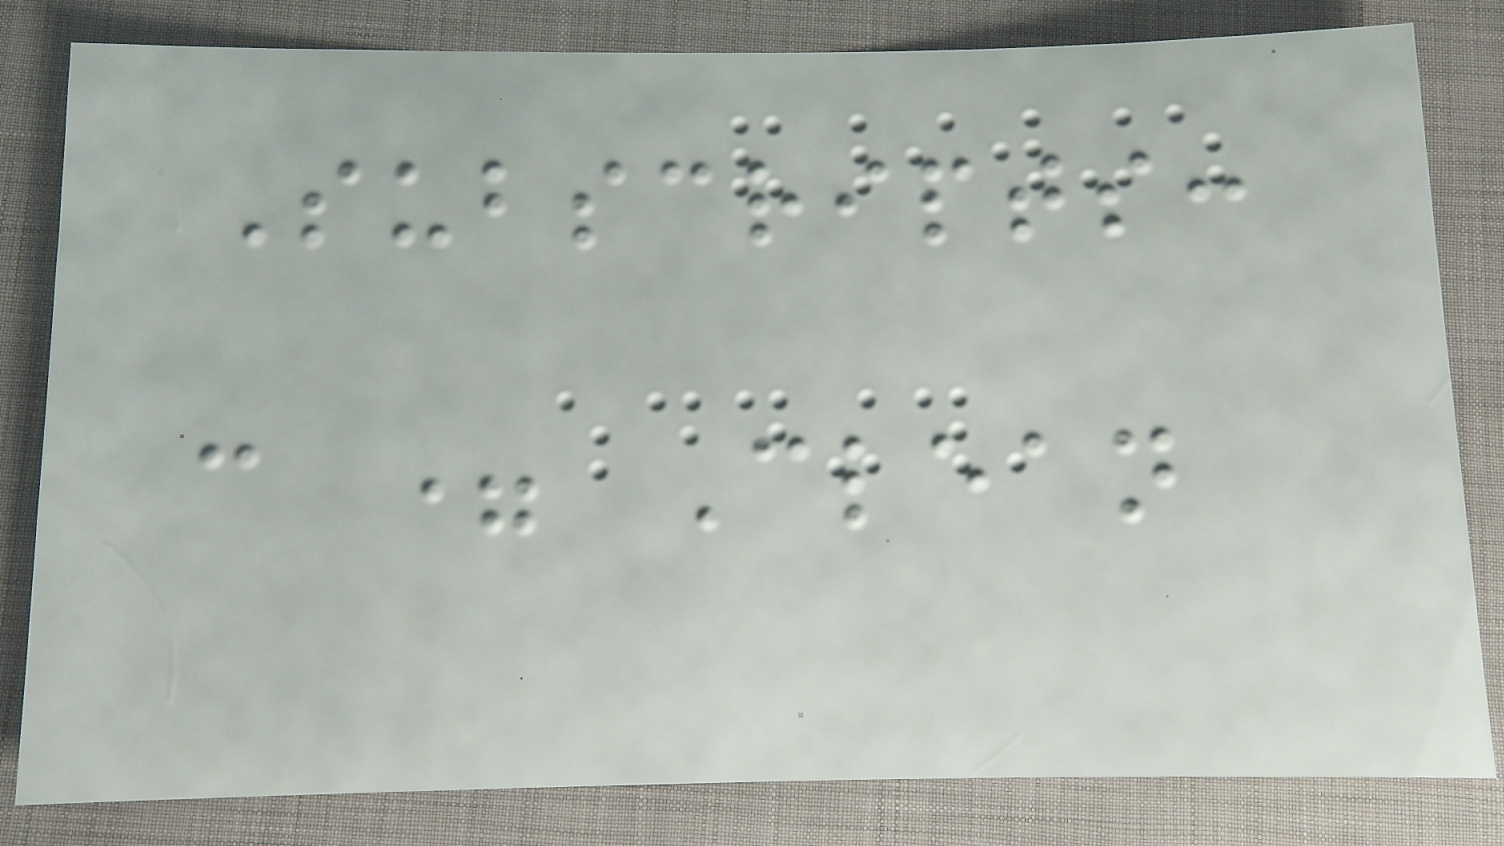Subscripts:
c = Clean
